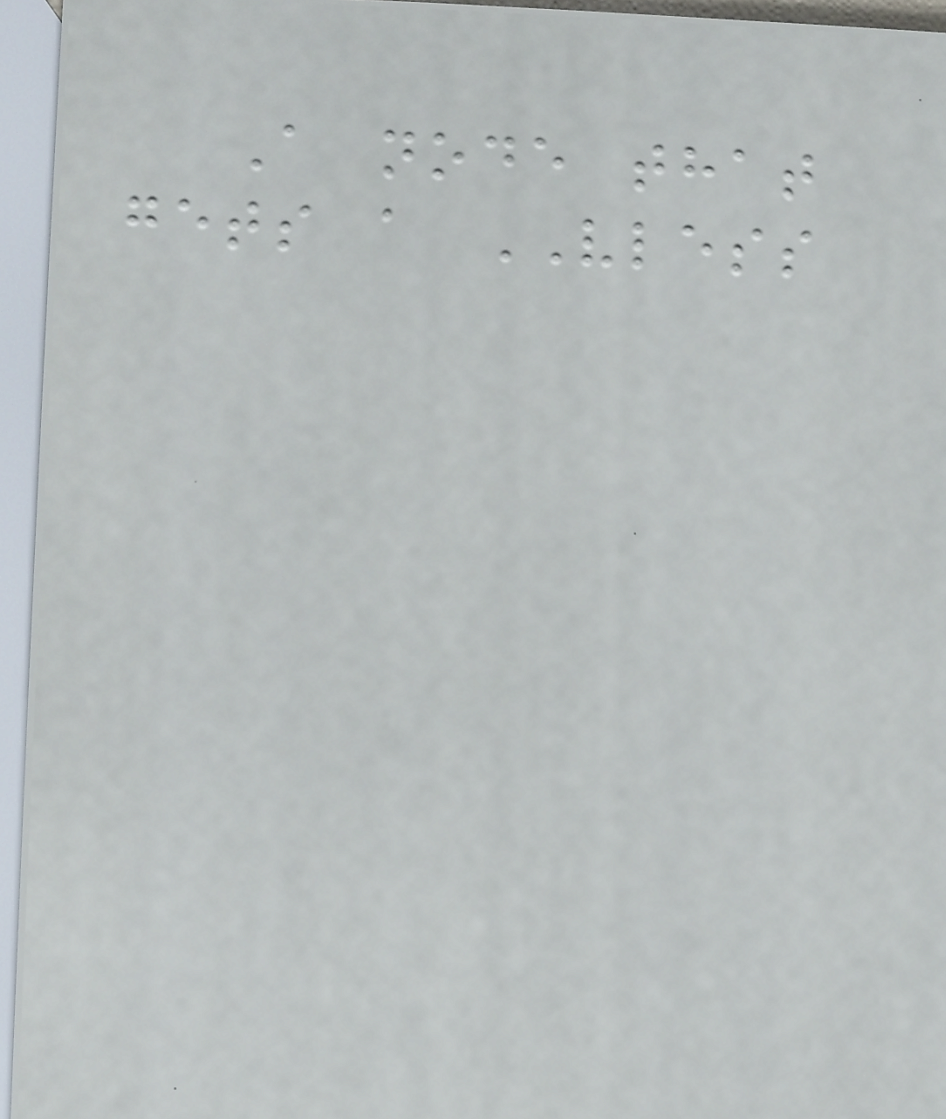A node that
gets a VLESS
